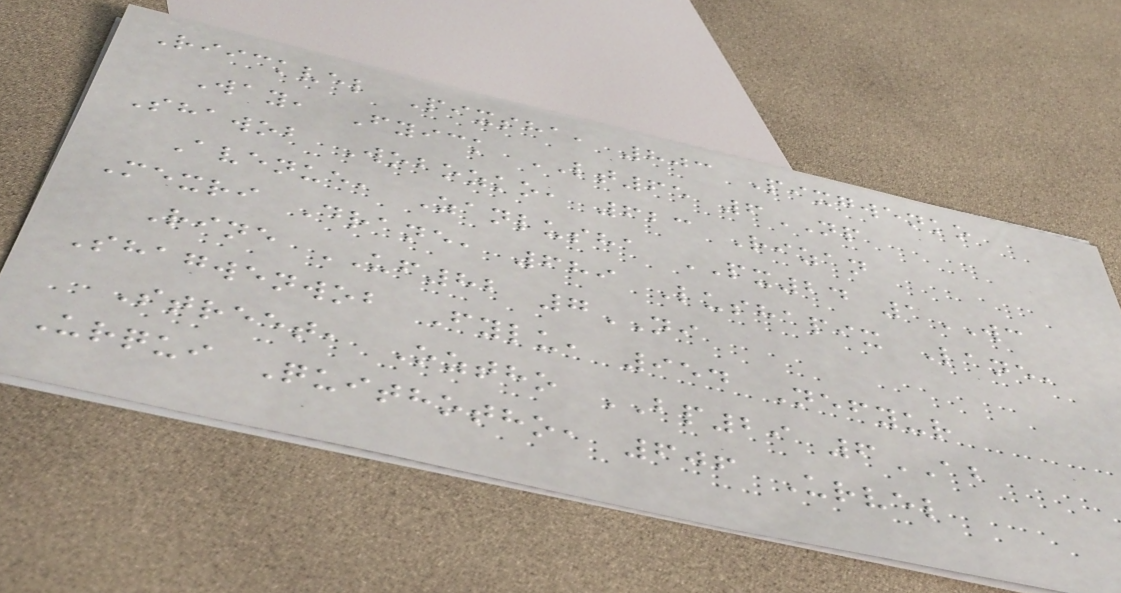Riickvel Pixsha, 803 Pixgwenko
Way, Fyick LT65 6NP
Shawob Wobozko, 623 Rizan
Avenue, Zanlusha PX24 1WC
Mexri Drane, 689 Lushapix Lane,
Rine UF82 7NI
Shagwenwob Fylu, 954 Nefyur
Street, Oztho BP29 6AB
Urqui Quithotho, 606 Urvel
